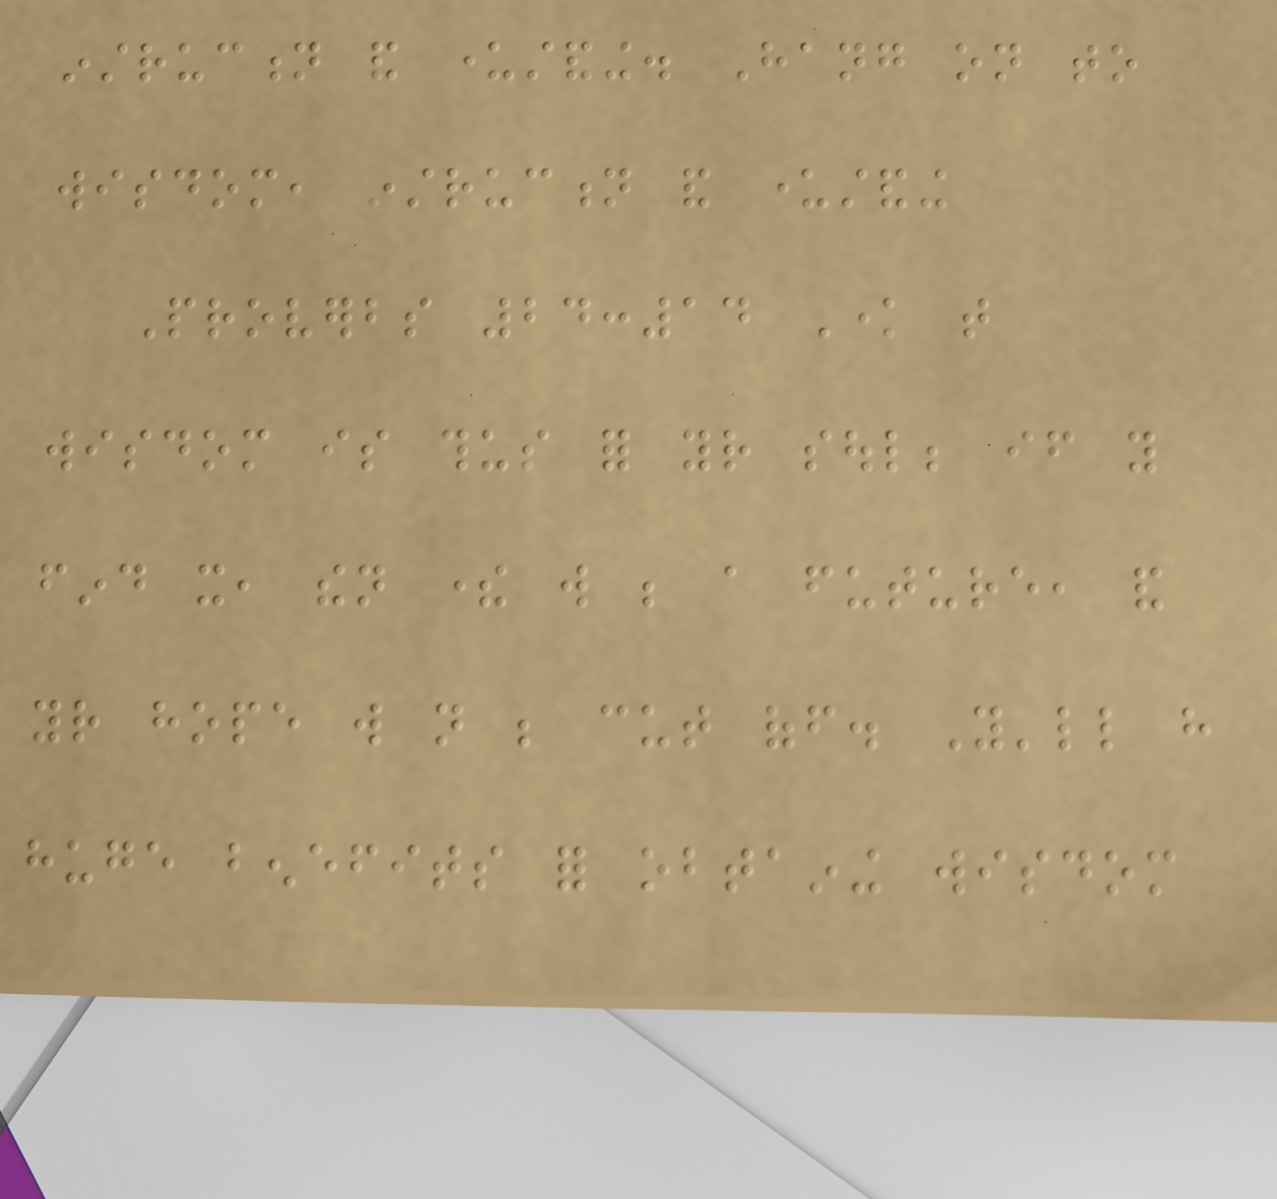instruction and understanding. Hang on to
wisdom, instruction and understanding
Proverbs 24:14 Know that
wisdom is thus for your soul; if you
find it, then there will be a future, and
your hope will not be cut off. You'll have
huge benefits for obtaining wisdom
